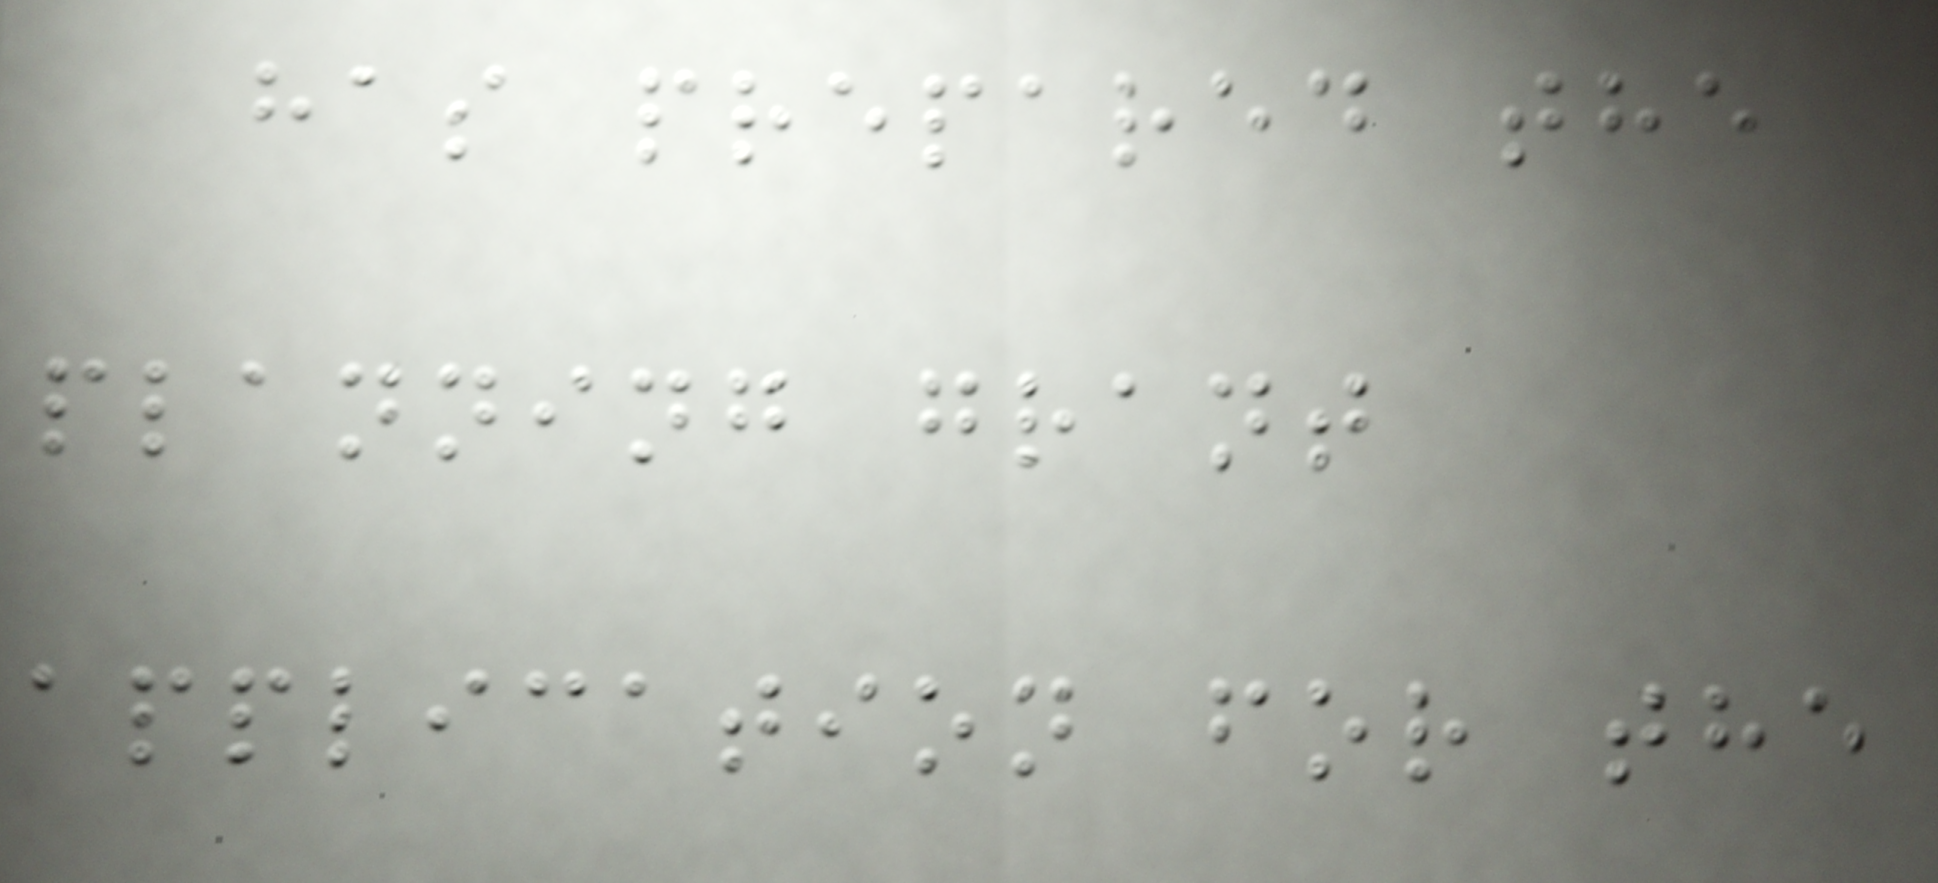has prepared the
planning grant
application for the
